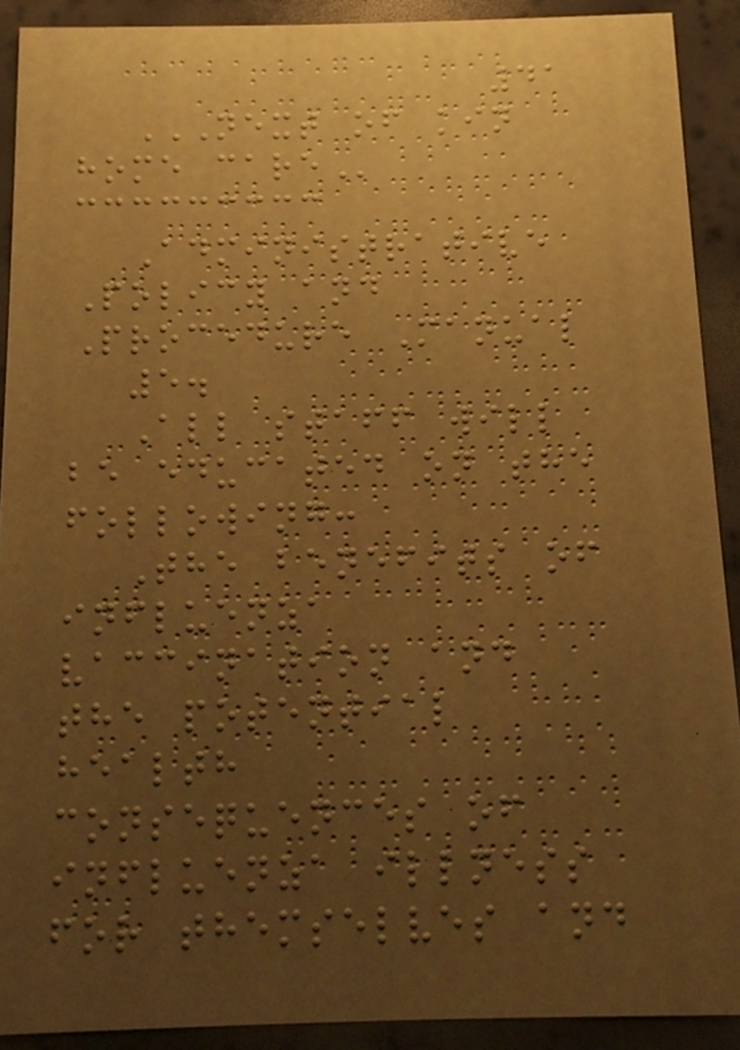41
NEXT OF KIN
HOME CARE
Administrative
Policy and
Procedure Manual
5.
All staff will
be educated on the
following:
The benefits of
influenza
vaccination and
the potential
health
consequences of
influenza illness
for themselves and
